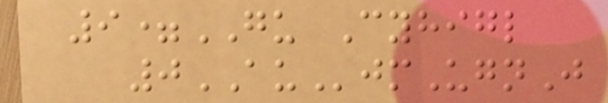9=GU Cyhigl
0AUjmUgnJ
